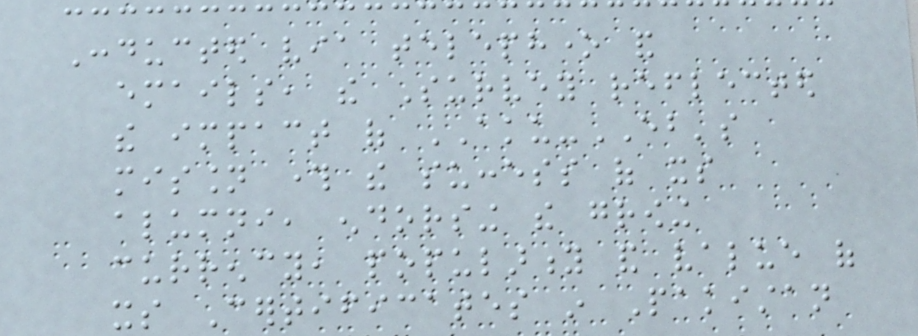Conducted via telephone and
emails, the Survey reflected
the impact of AKU-EB's
mission through the success of its
alumni, endorsing the growing
currency, popularity and value of
its Certificates in Pakistan
